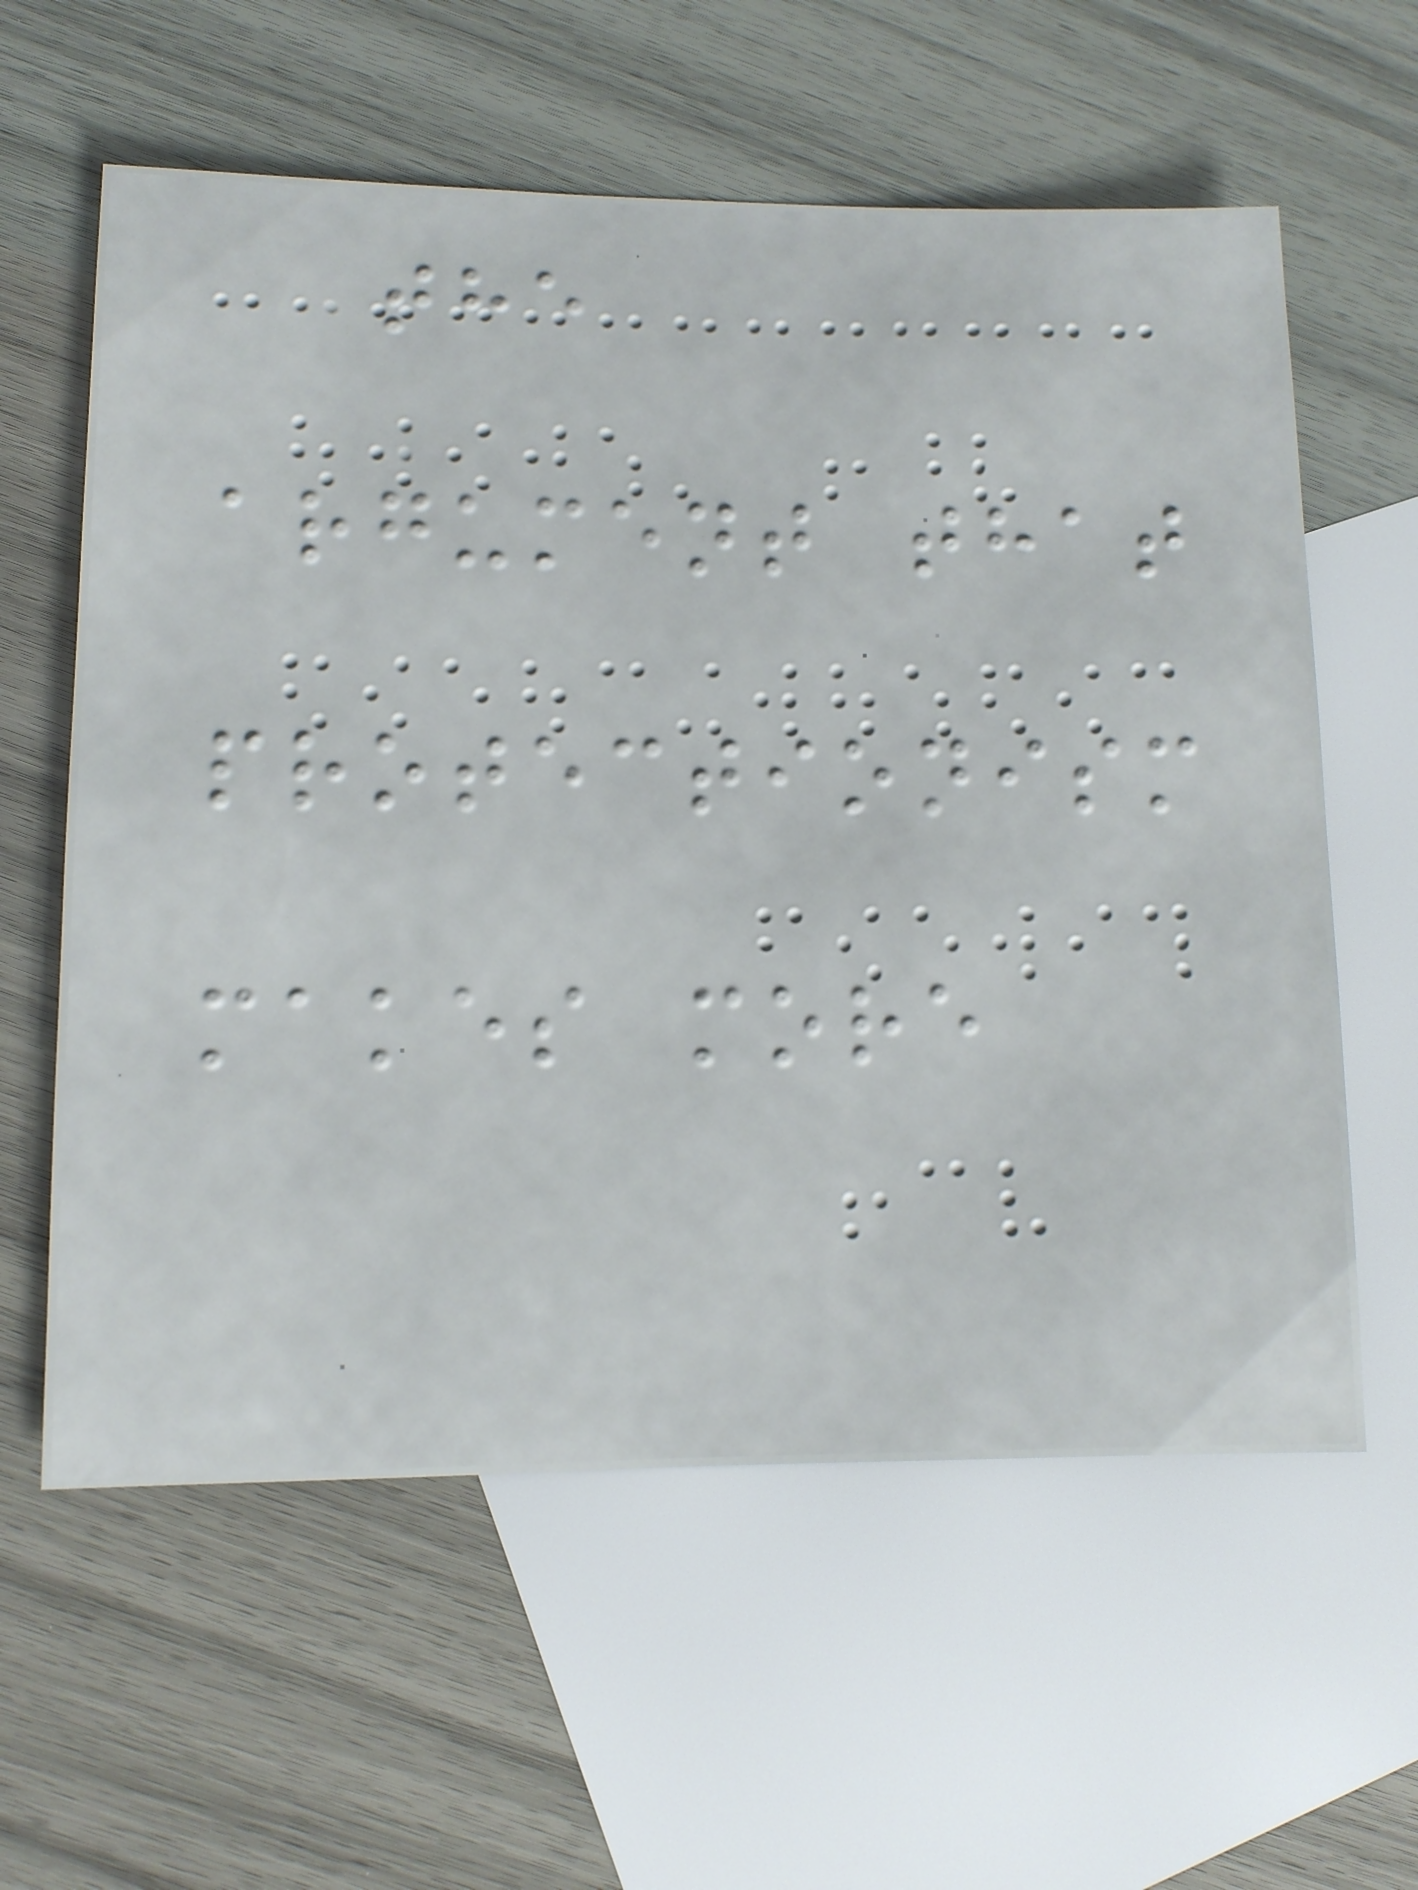the
argument that
protectionism
makes more
